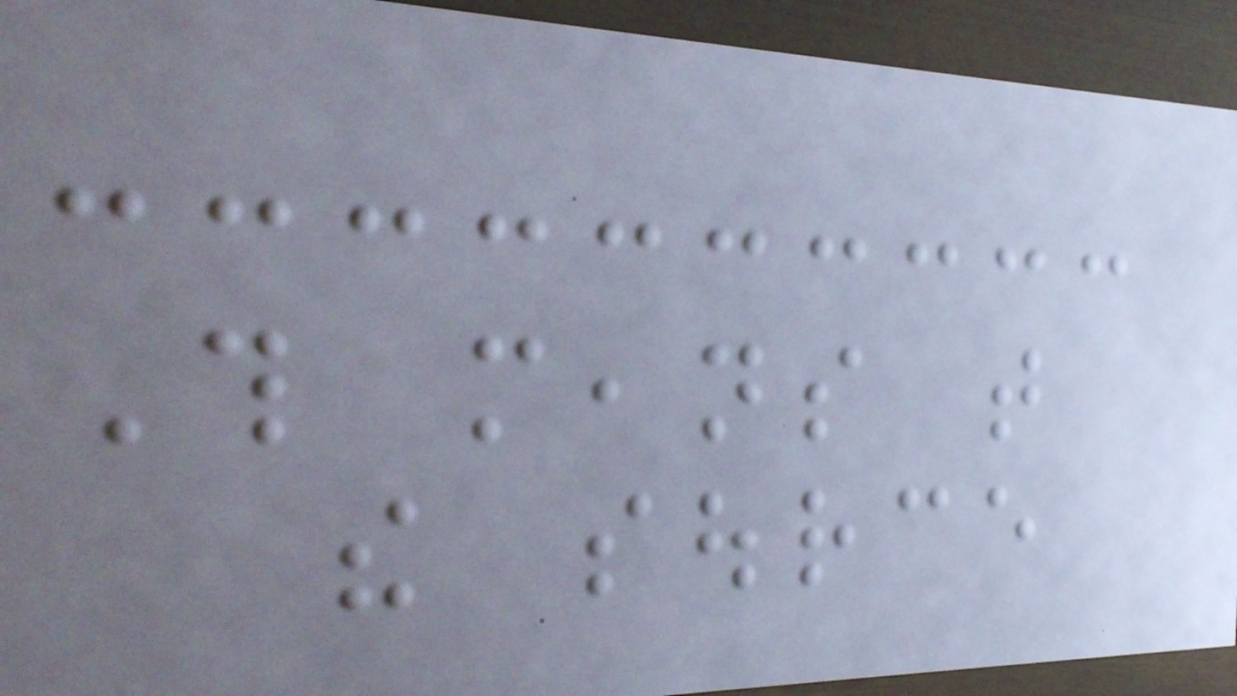This means that
the source
